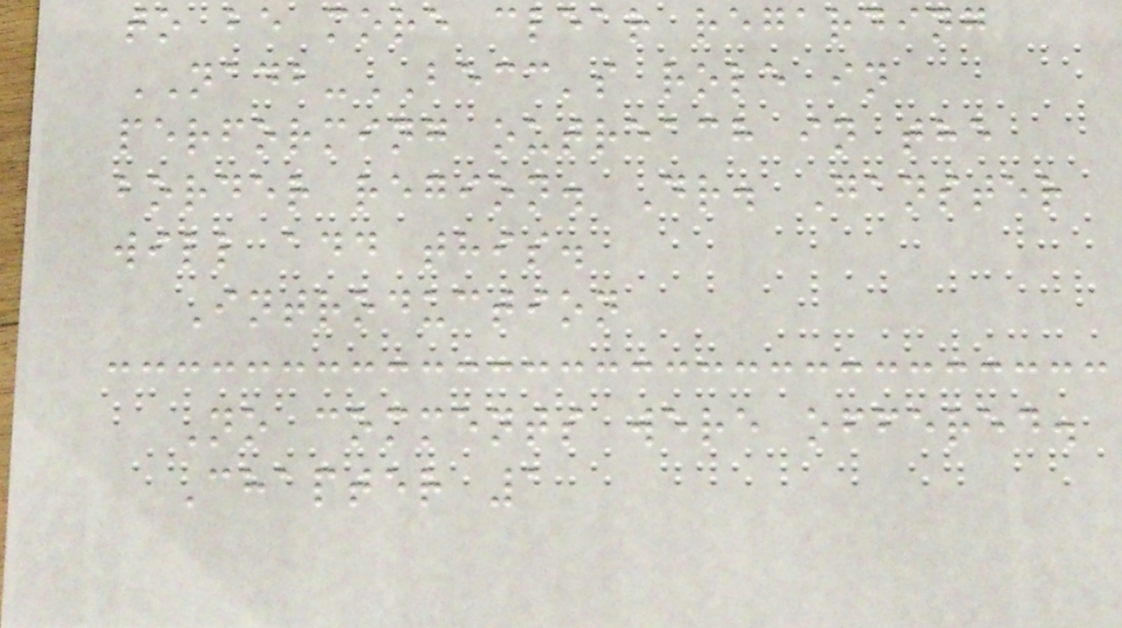to be more clear regarding
NADB-BECC's role in
performing outreach in the
border region. Dr. Ganster
will add this.
Introduction
No comments were offered.
Chapter 1
